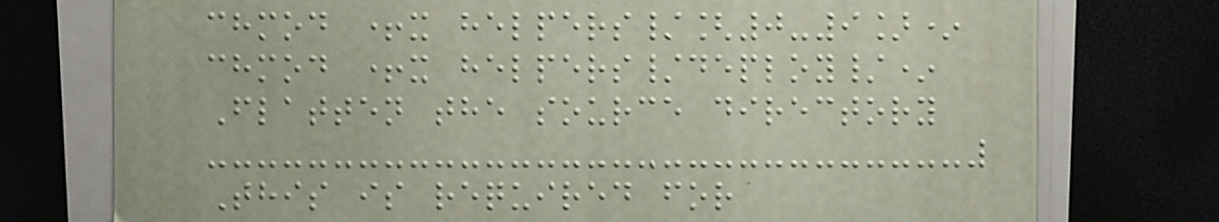chmod +x helpers/[0-9]*
chmod +x helpers/deploy/*
Flatten the source directory
This is required for
